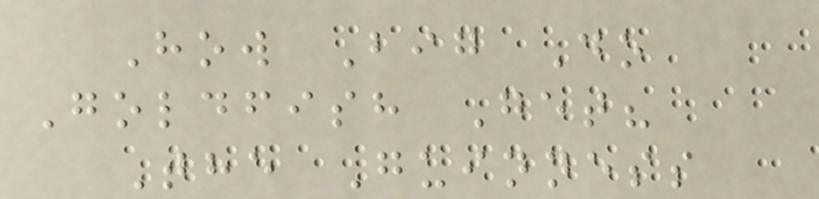How Big Do
Goldfish Get?
The Guinness
